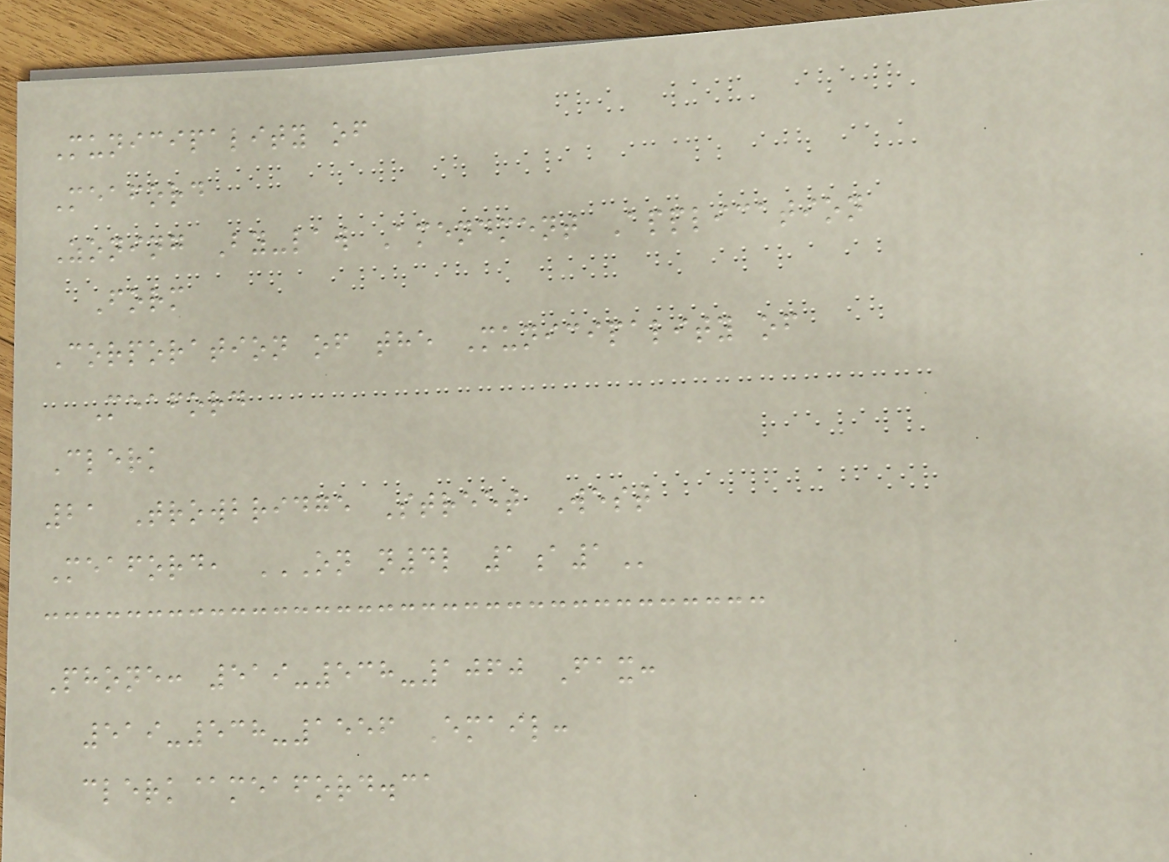Municipality of
Meaford
Zoning By-law Amendment Application
Form
Corporation of the Municipality of
Meaford
Clerk
21 Trowbridge Street West
Meaford, ON N4L 1A1
Phone: 519-538-1060 Fax:
519-538-1556 Email:
clerk@meaford.ca
